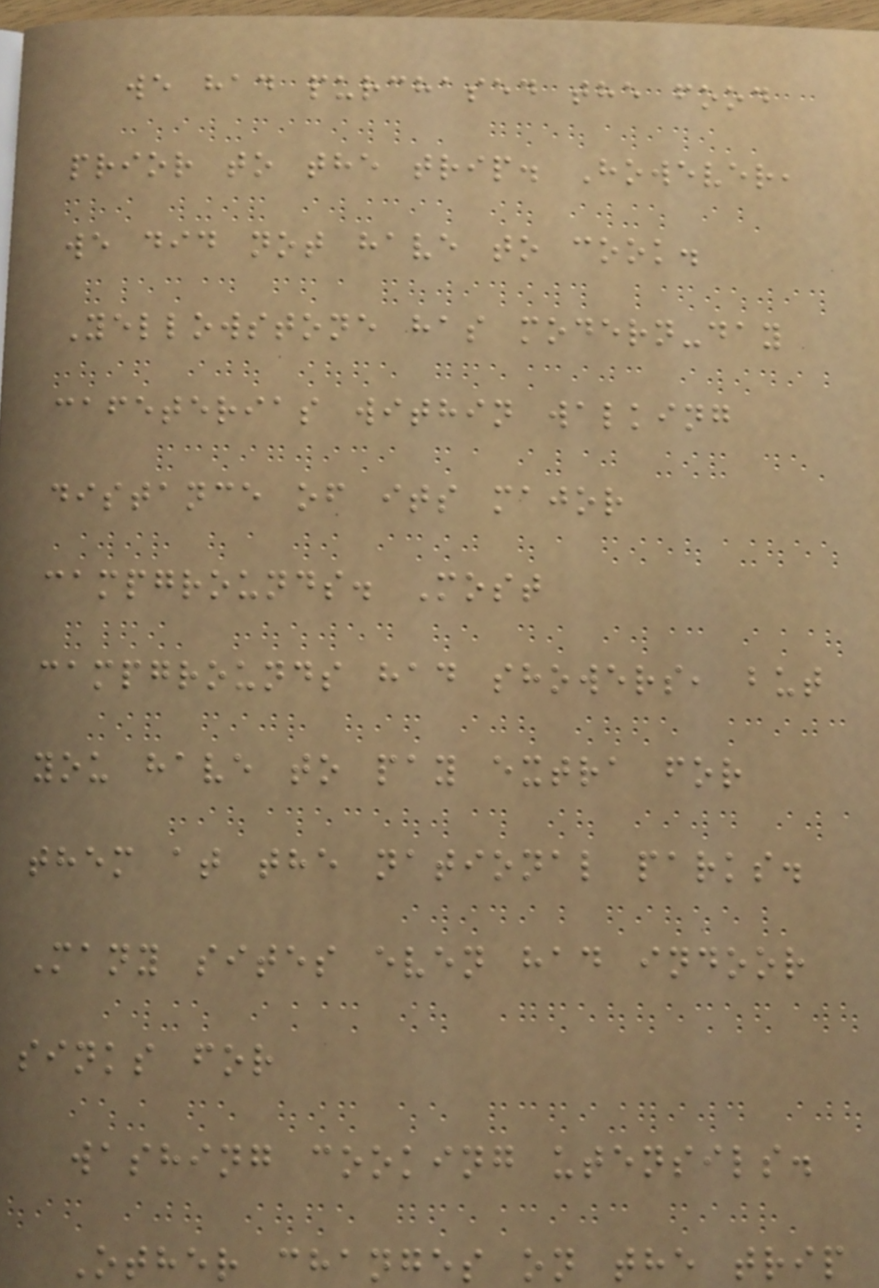we had purchased the food
prior to the trip. However,
we did not have to cook.
Yellowstone has modern-day
cafeterias within walking
distance of its major
campgrounds. Most
campgrounds had showers, but
you have to pay extra for
them at the national parks.
Many sites even had indoor
sinks for
washing cooking utensils.
Other changes on the trip
